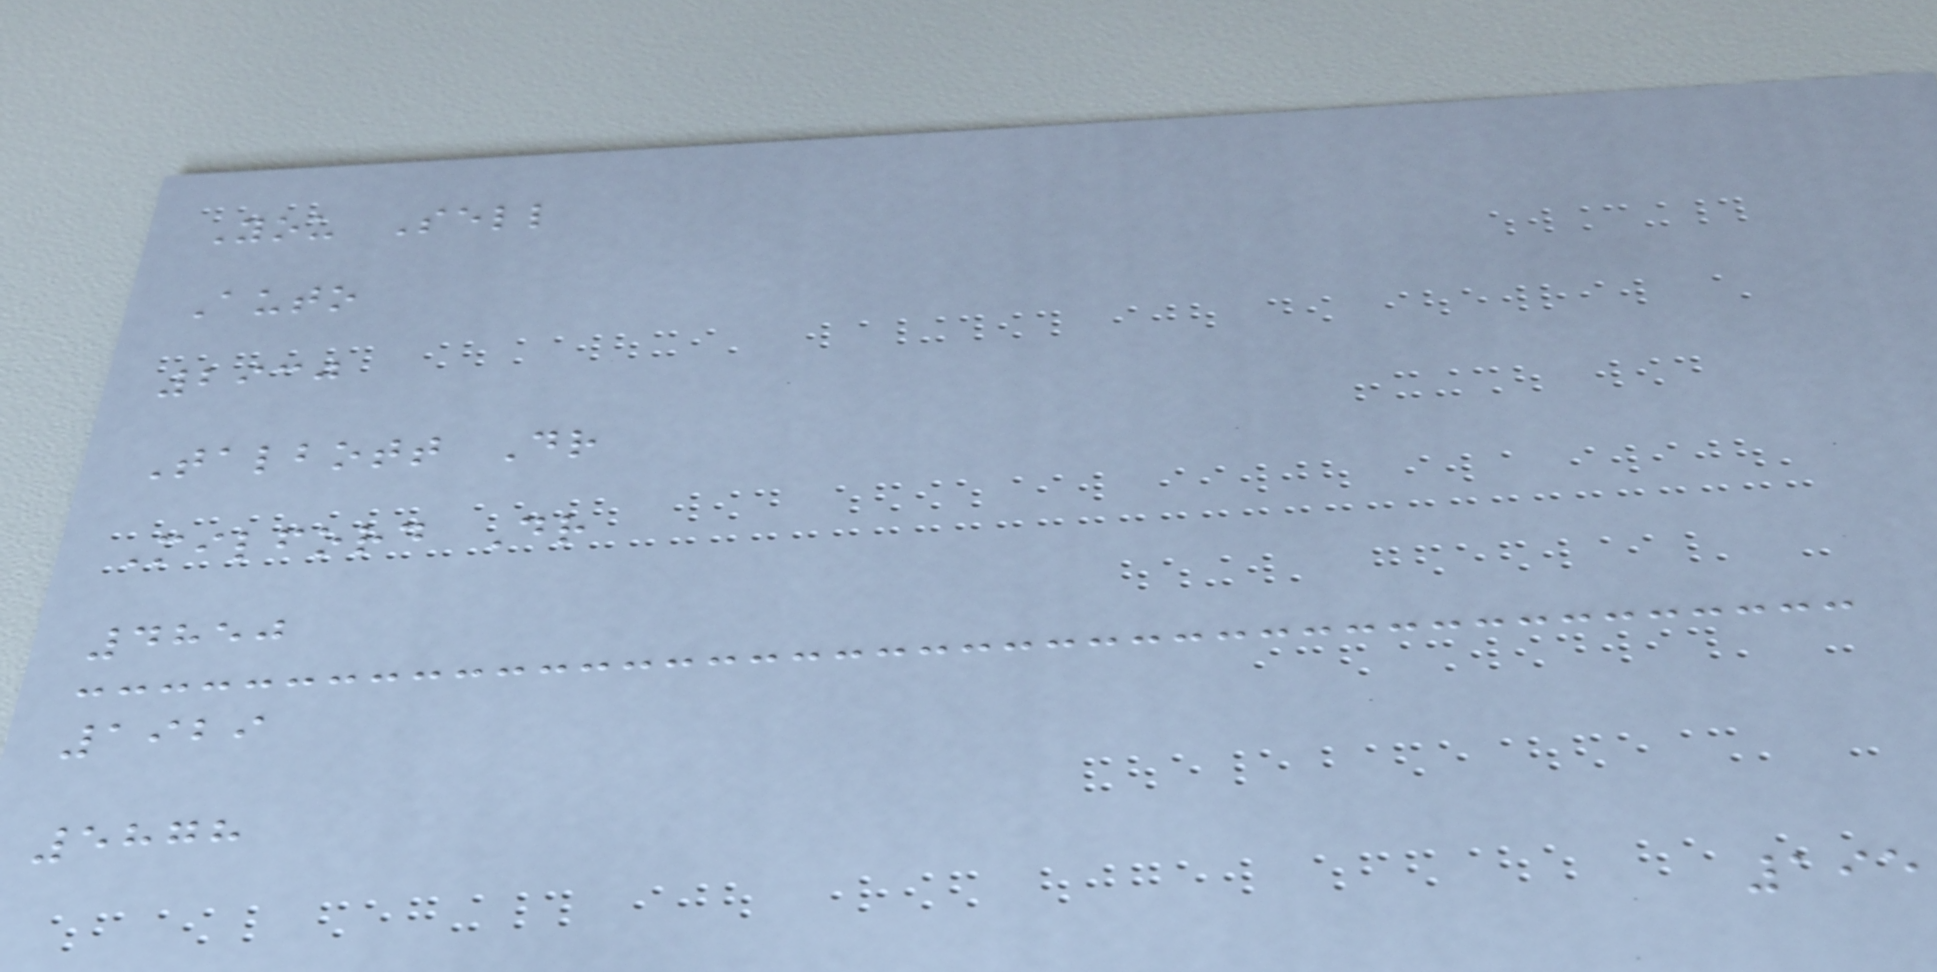You Sell
Auto
2930
Talbott Dr
Milford Dr
4850
1929
5878
195
